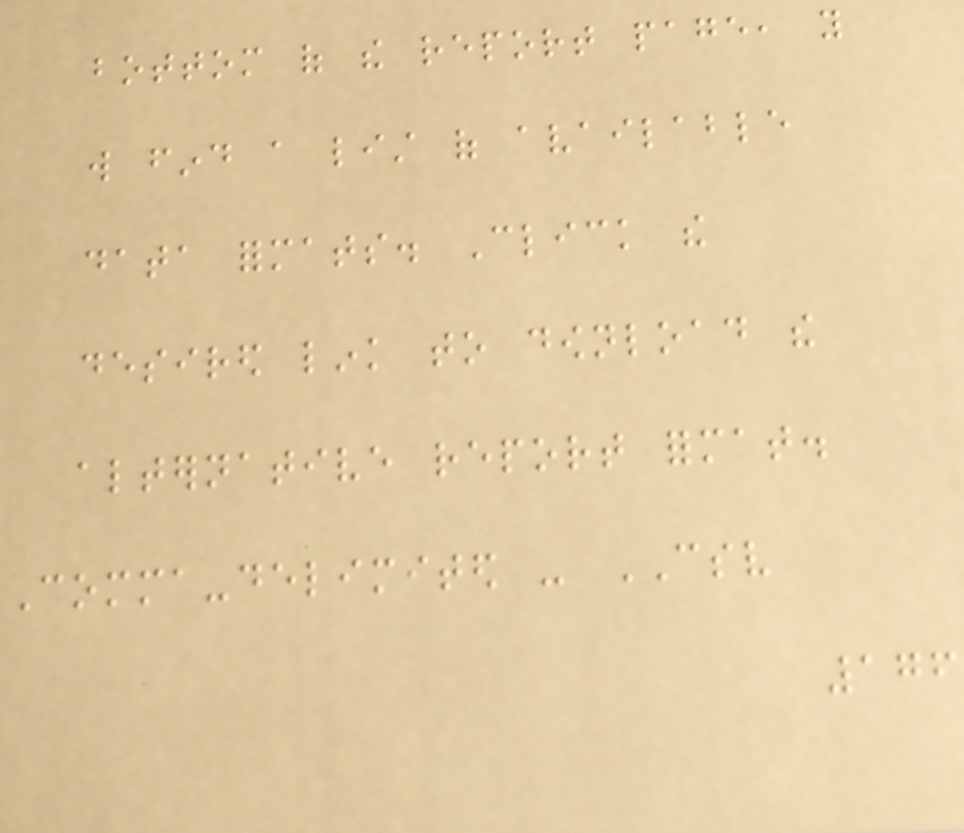bottom of the report page, you
will find a list of available
data formats. Click the
desired link to download the
alternative report format.
Comma-delimited - CSV
176
